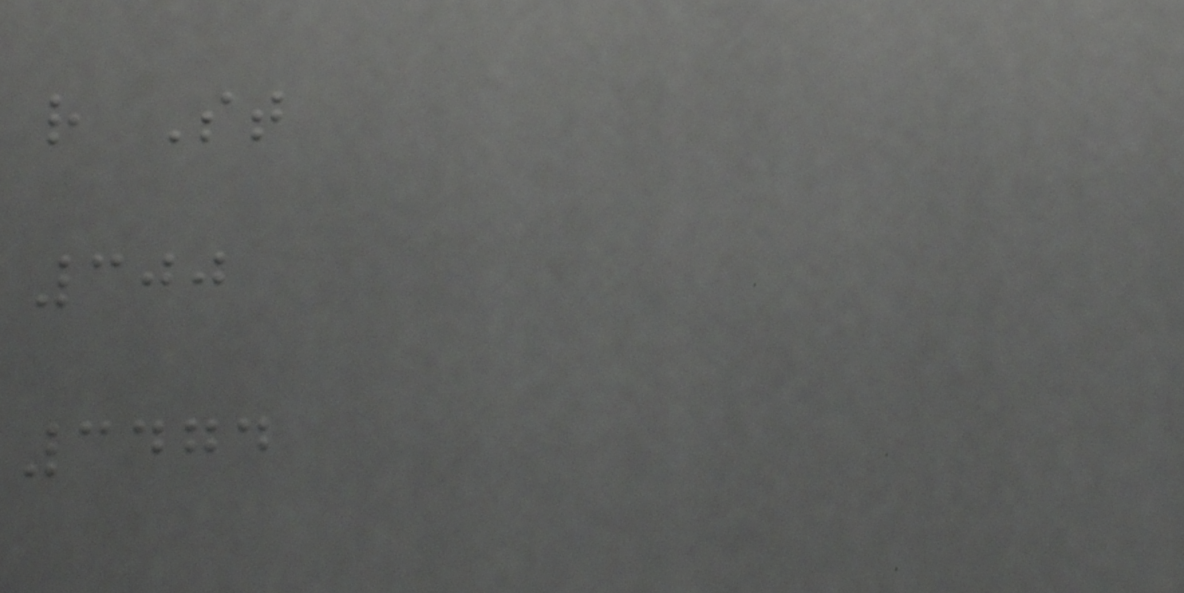r St
300
3474
